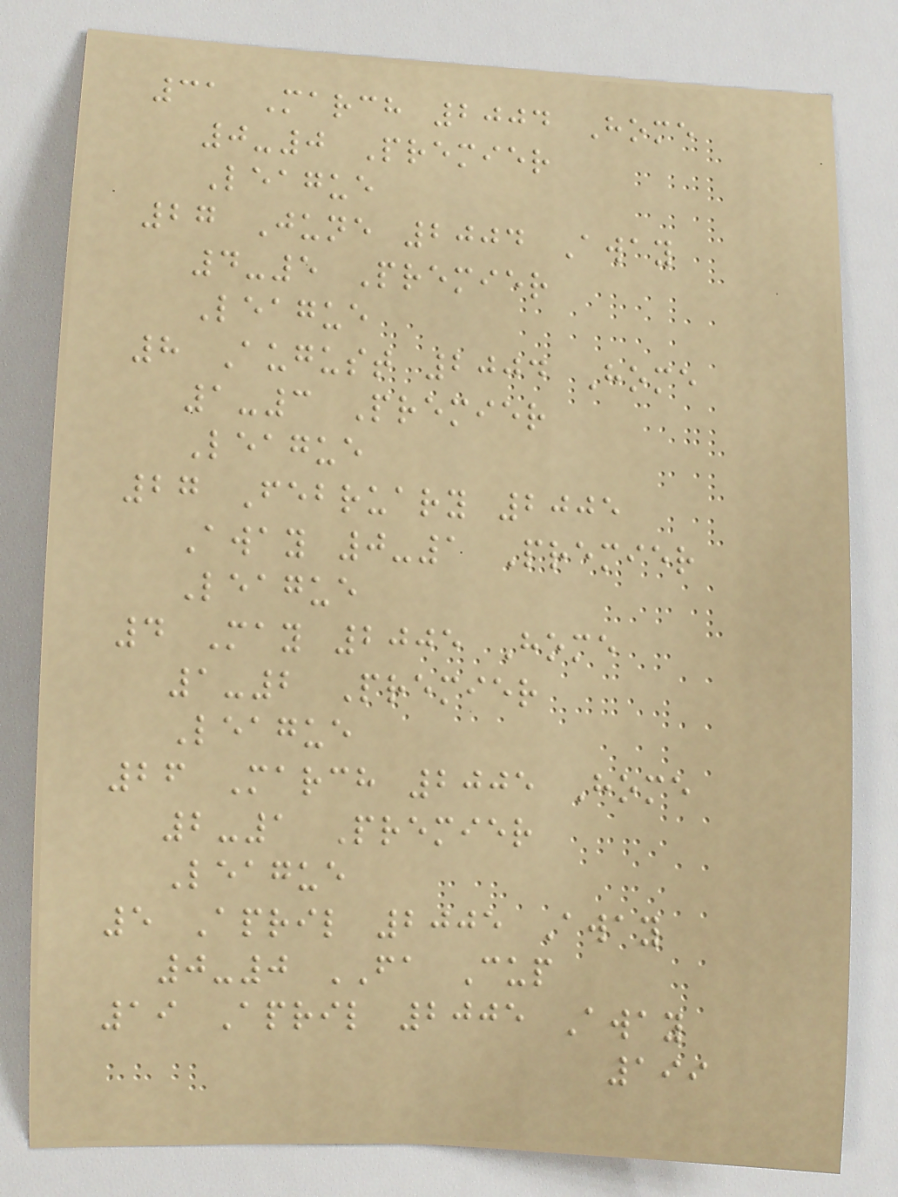31 March 2004 Home
0-0 Premier
League
27 June 2004 Away
4-5 Premier
League
8 August 2004 Home
1-3 Premier
League
27 February 2005
Away 0-1 Premier
League
4 May 2005 Home
1-2 Premier
League
26 March 2005 Home
2-1 Premier
League
5 April 2005 Away
0-0 FA Cup
19 April 2005 Away
199
